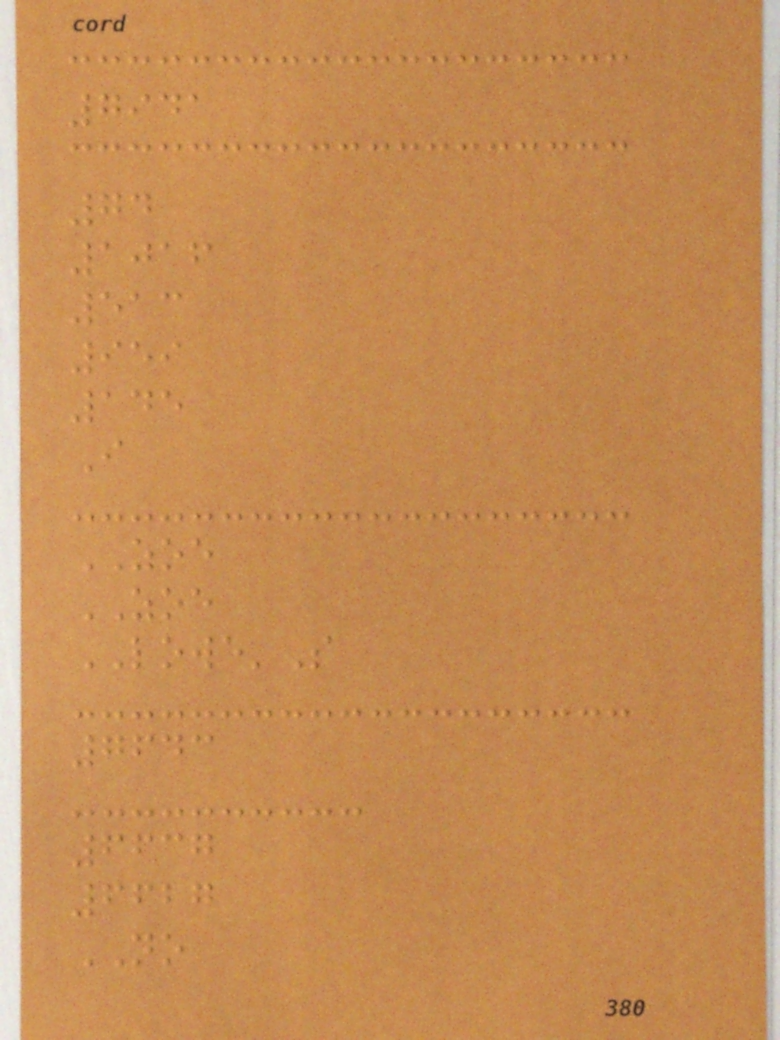7941
74
1016
513
959
145
I
ZOE
ZOE
LOWE'S
7643
6637
6627
NO
